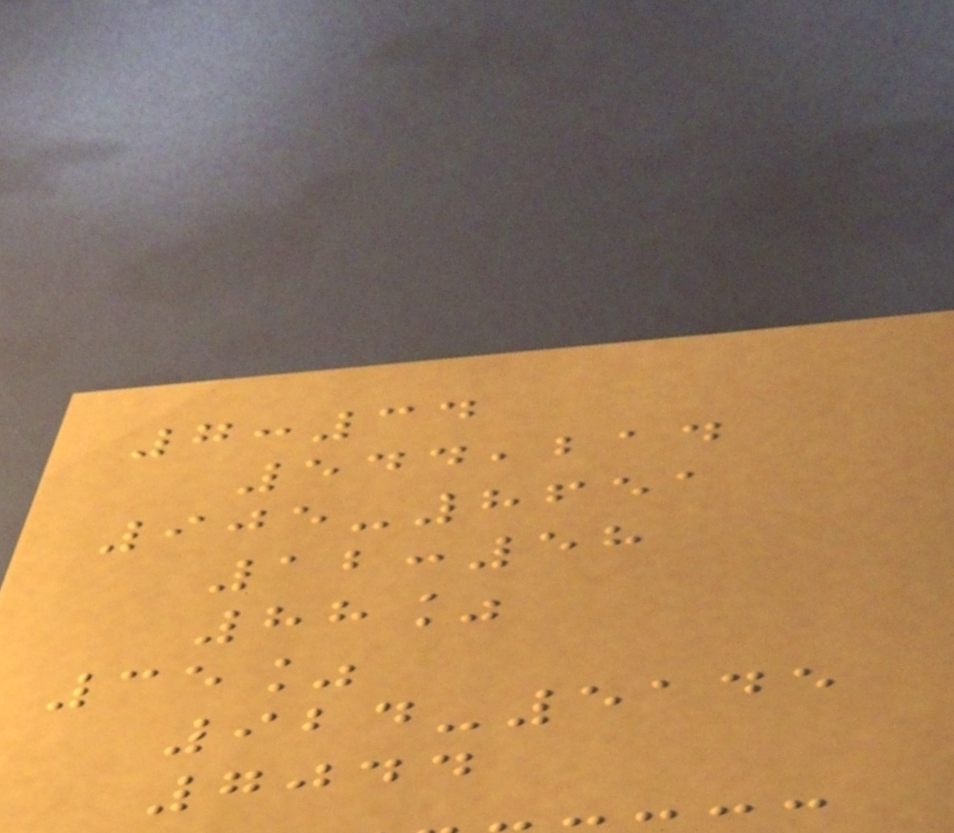7:34
544,214
905-8651
12:58
88%
35%
924-5145
7044
